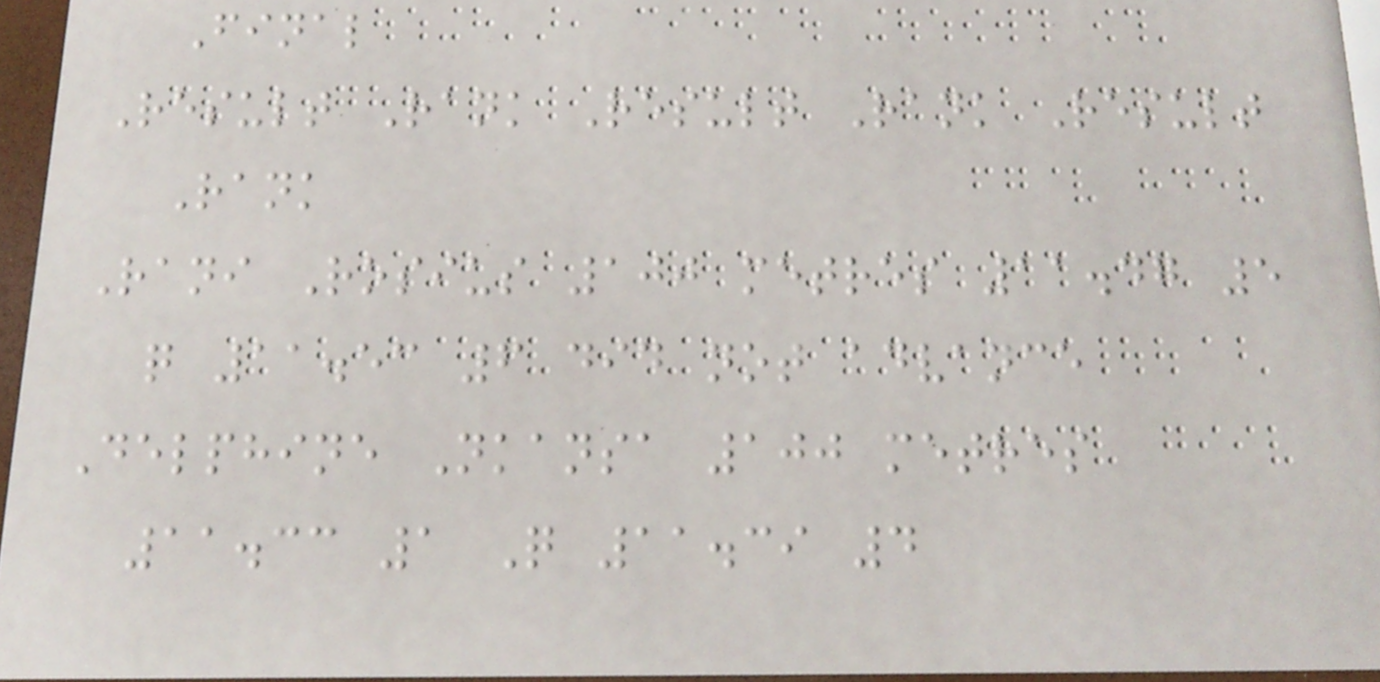Final
Result Rank Result Rank Result
Rank
Rani Rosius 100 metres 11.47 5
q 11.53 6 did not advance
Delphine Nkansa 100 metres
11.33 1 Q 11.39 4
